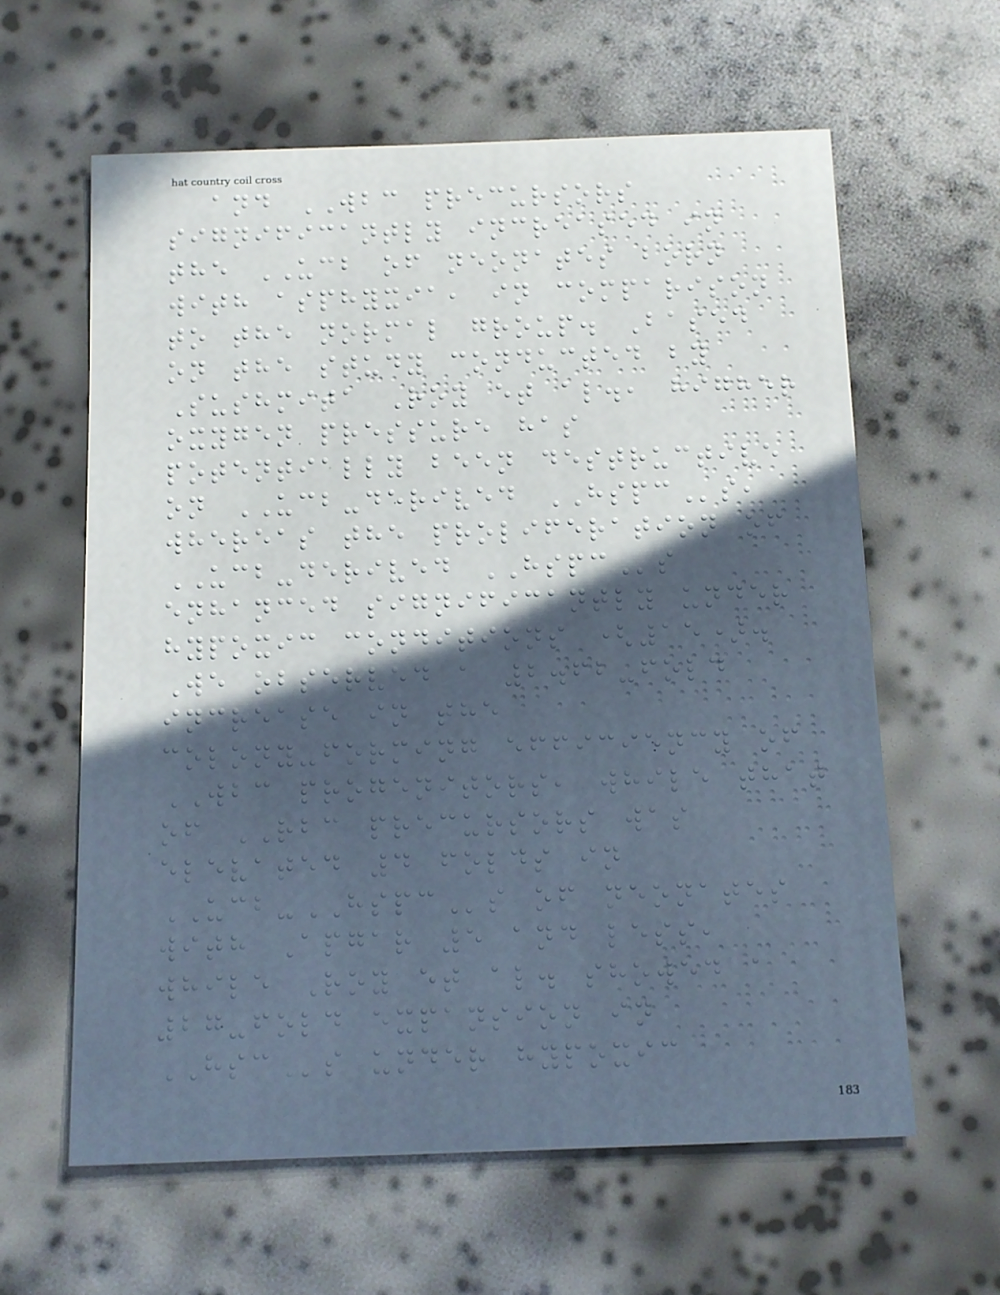and WBC precursors
significantly increased in
the UCB of neonates born
with asphyxia, in comparison
to the normal group. Based
on the study conducted by
Sushmita Roy et al., higher
oxygen pressure has
potentially been destructive
on UCB-derived HSPCs,
whereas the proliferation of
UCB-derived HSPCs
enhanced significantly under
hypoxic conditions (15).
We observed a 2.62-fold
increase in the
colony-forming efficiency of
WBC progenitors, while that
of RBC precursors was
elevated 4 folds in
UCB-HSPCs of neonates
with Apgar 5 and less,
while Roy et al. showed a
27-fold expansion in
HSCs under hypoxic
